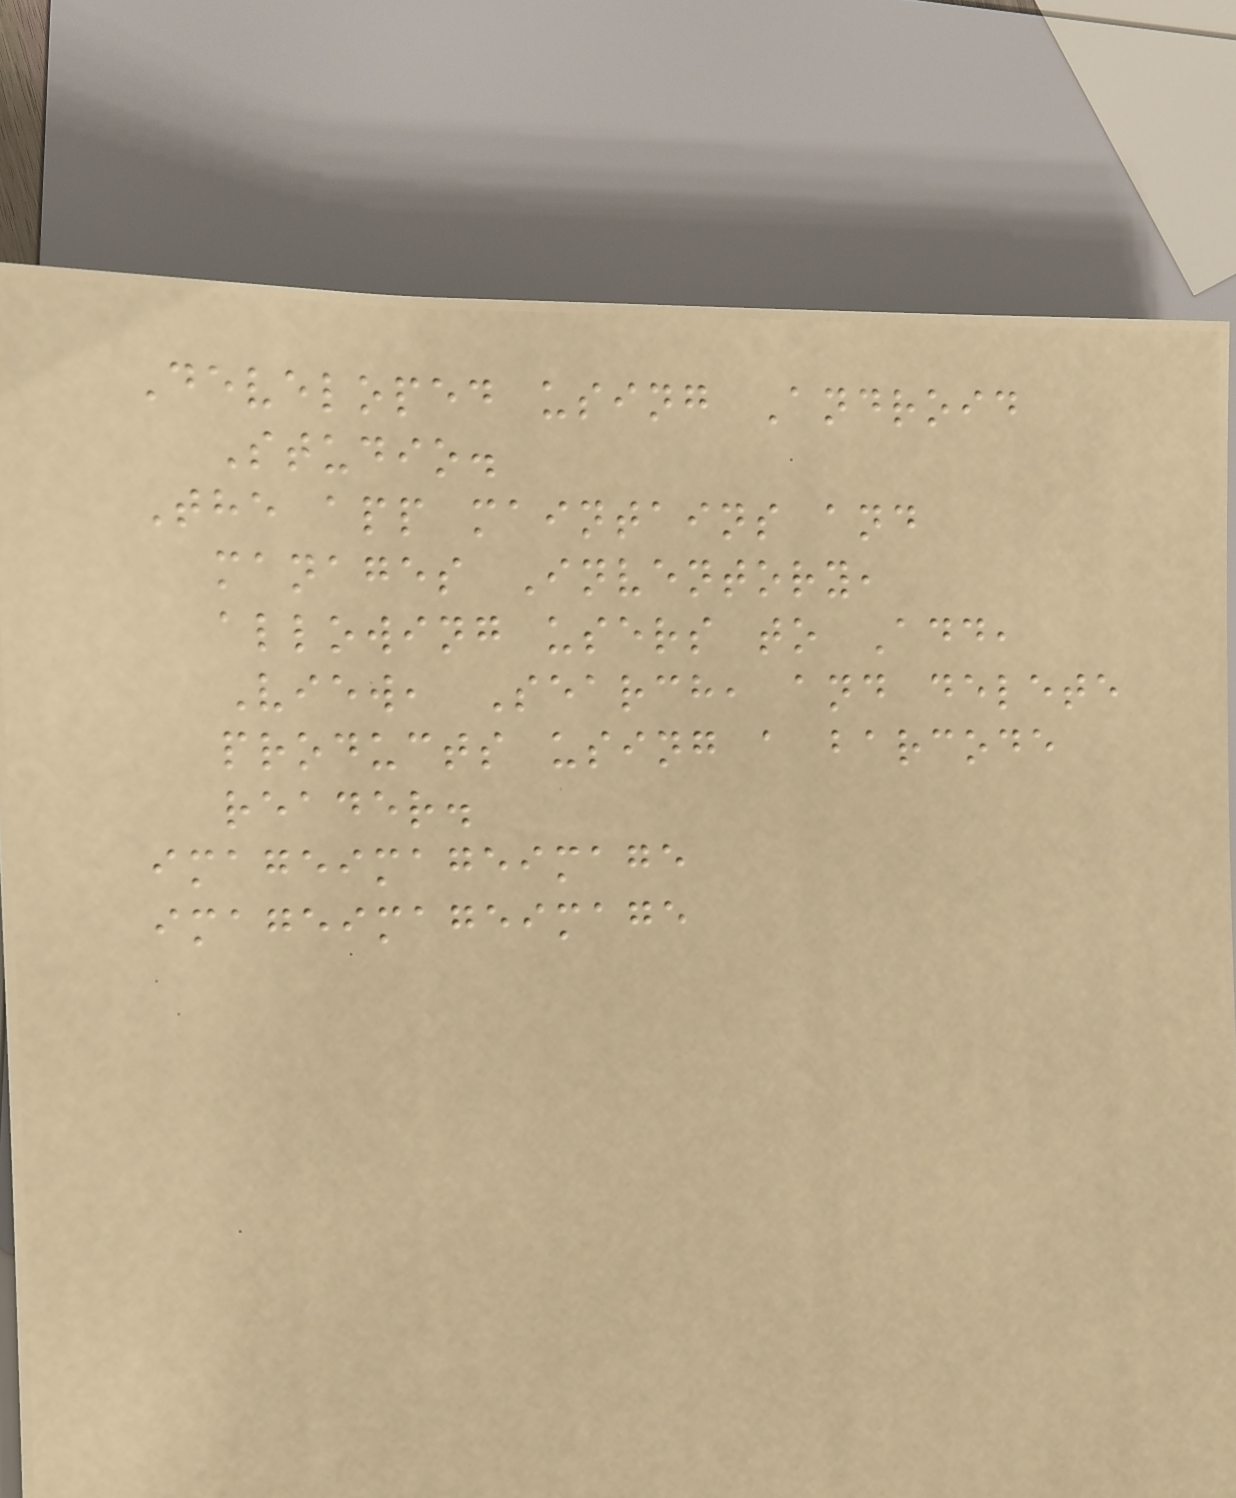Developed using Android
Studio.
The app maintains and
manages Inventory,
allowing users to Add,
View, Search, and delete
products using a barcode
reader.
imageimageimage
imageimageimage
